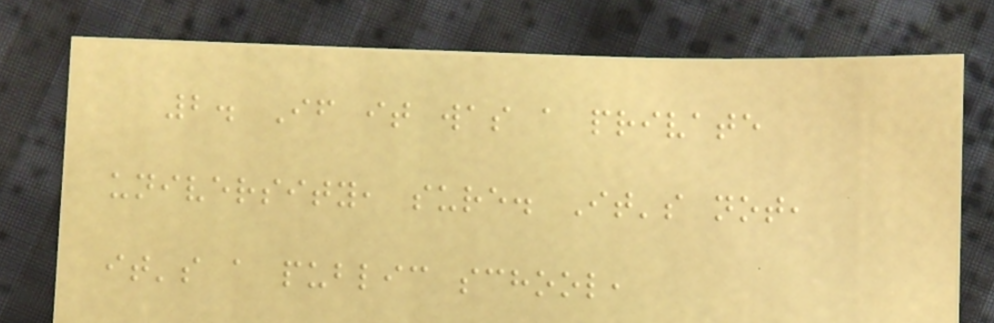2. If it was a private
university, sure. It's not,
it's a public school,
